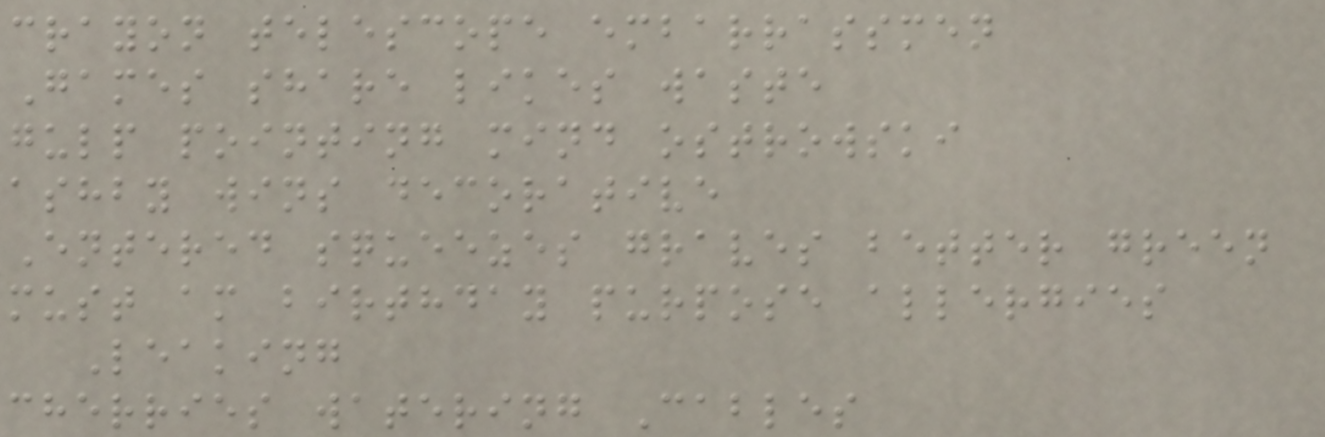crayon telescope embarrassmen
Games share likes waste
gulp pointing mind ostrowski
ashby wins decorative
Entered squeezes graves better green
must am birthday purpose allergies
Leaking
cherries watering Cables
